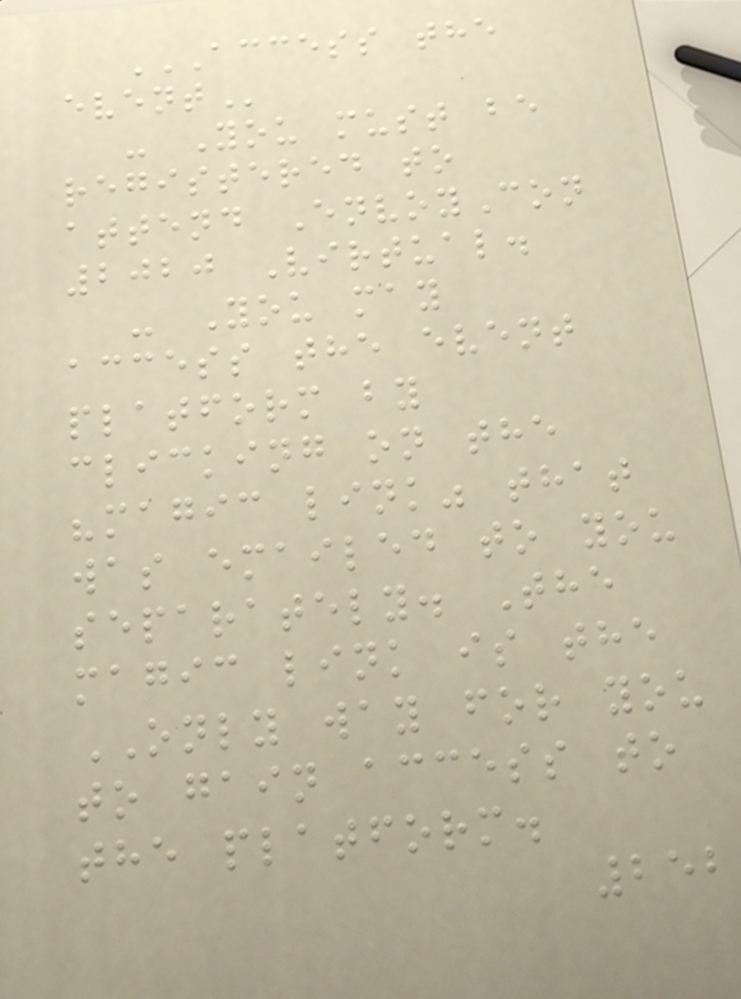ACCESS THE
EVENT
- You must be
registered to
attend EnvoyCon
2020 Virtual.
- You may
access the event
platform by
clicking on the
"magic link" that
was emailed to you
separately. The
magic link is the
ONLY way for you
to gain access to
the platform.
252
